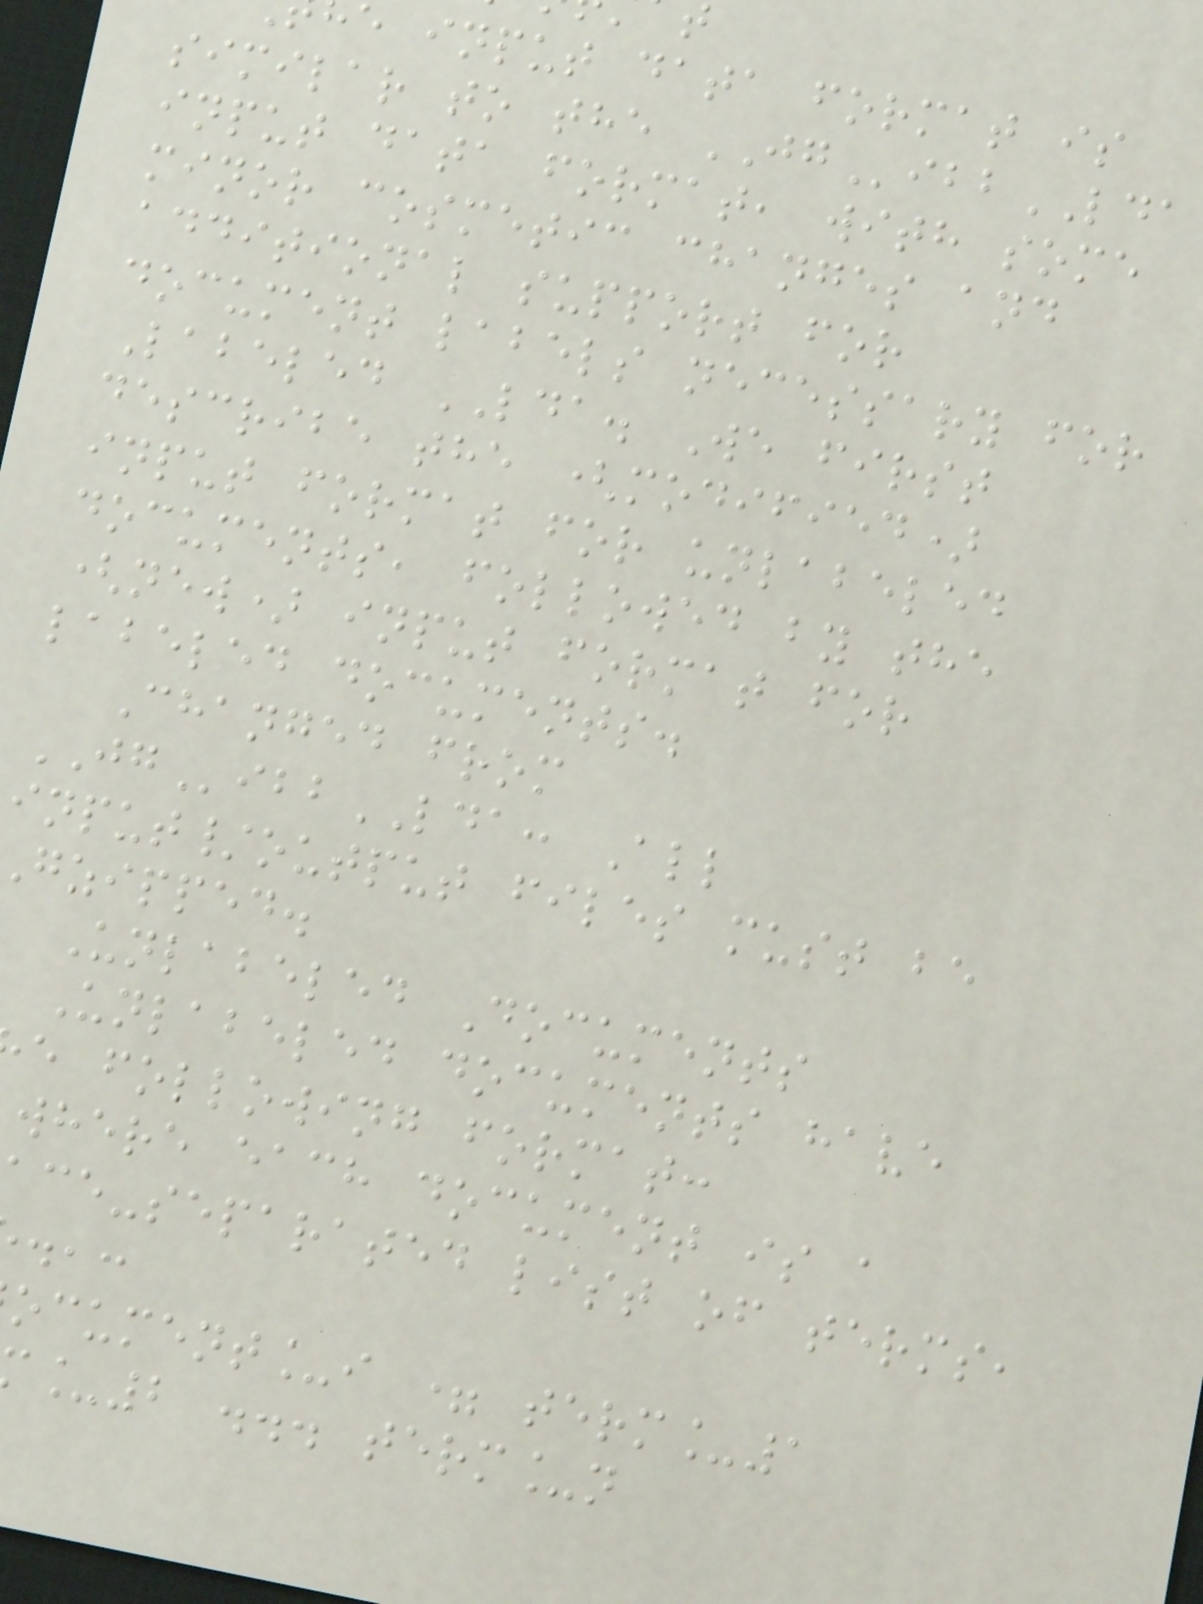e input data format is
similar to the JGibbLDA
input data format, with some
minor cosmetic changes and
additional support for
document labels necessary for
Labeled LDA. We first
describe the (modified)
input format for unlabeled
documents, followed by the
(new) input format for
labeled documents.
Changed from
JGibbLDA: All
input/output files must be
gzipped.
Unlabeled Documents
Unlabeled documents have
e following format:
where each document is a
ace-separated list of terms,
ocument_i = term_1
_2 ... term_n
